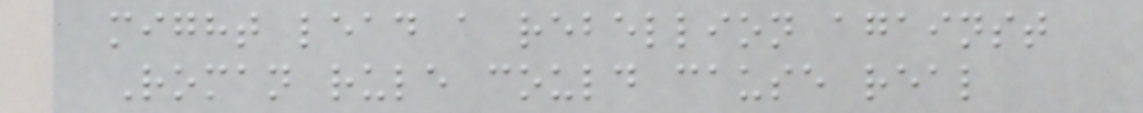might lead a rebellion against
Roman rule could cause real
